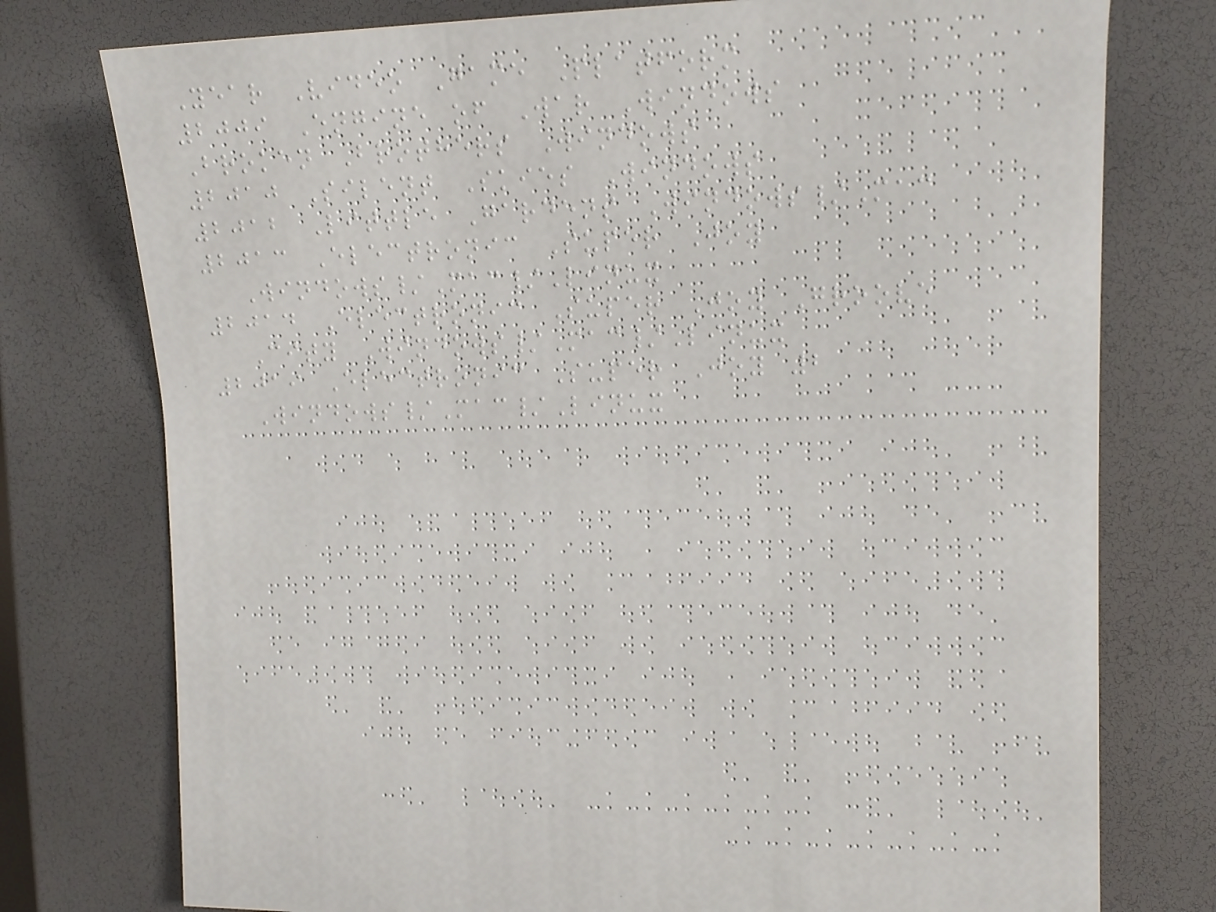Year Video Game Platform
2009 Engine of War Windows
Broken Brothers Windows
2010 Silent Skies Windows
2012 Little Gardens Windows/Mac
2013 Electronic Super Joy
Windows/Mac/Linux
2014 Electronic Super Joy Groove
City Windows/Mac/Linux
2019 Electronic Super Joy 2
Windows/Mac/Linux
